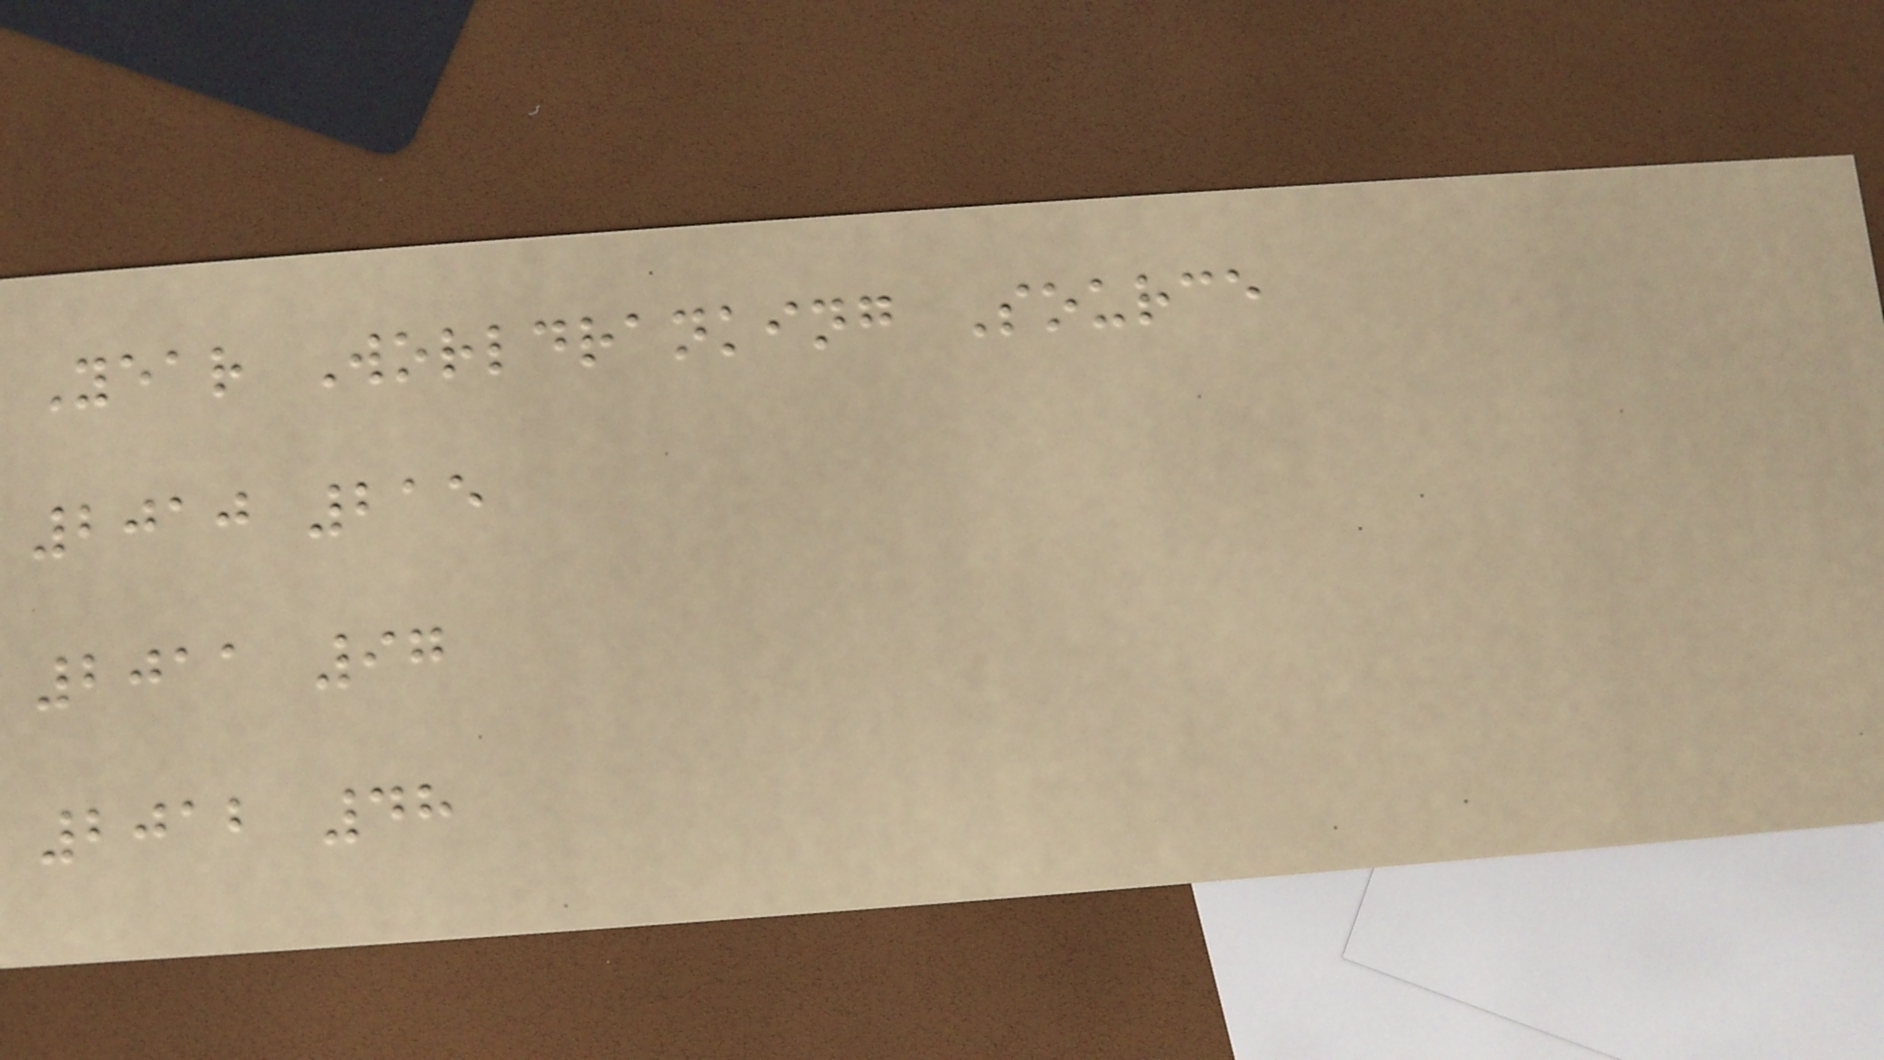Year Worldranking Source
2010 215
2011 97
2012 48
